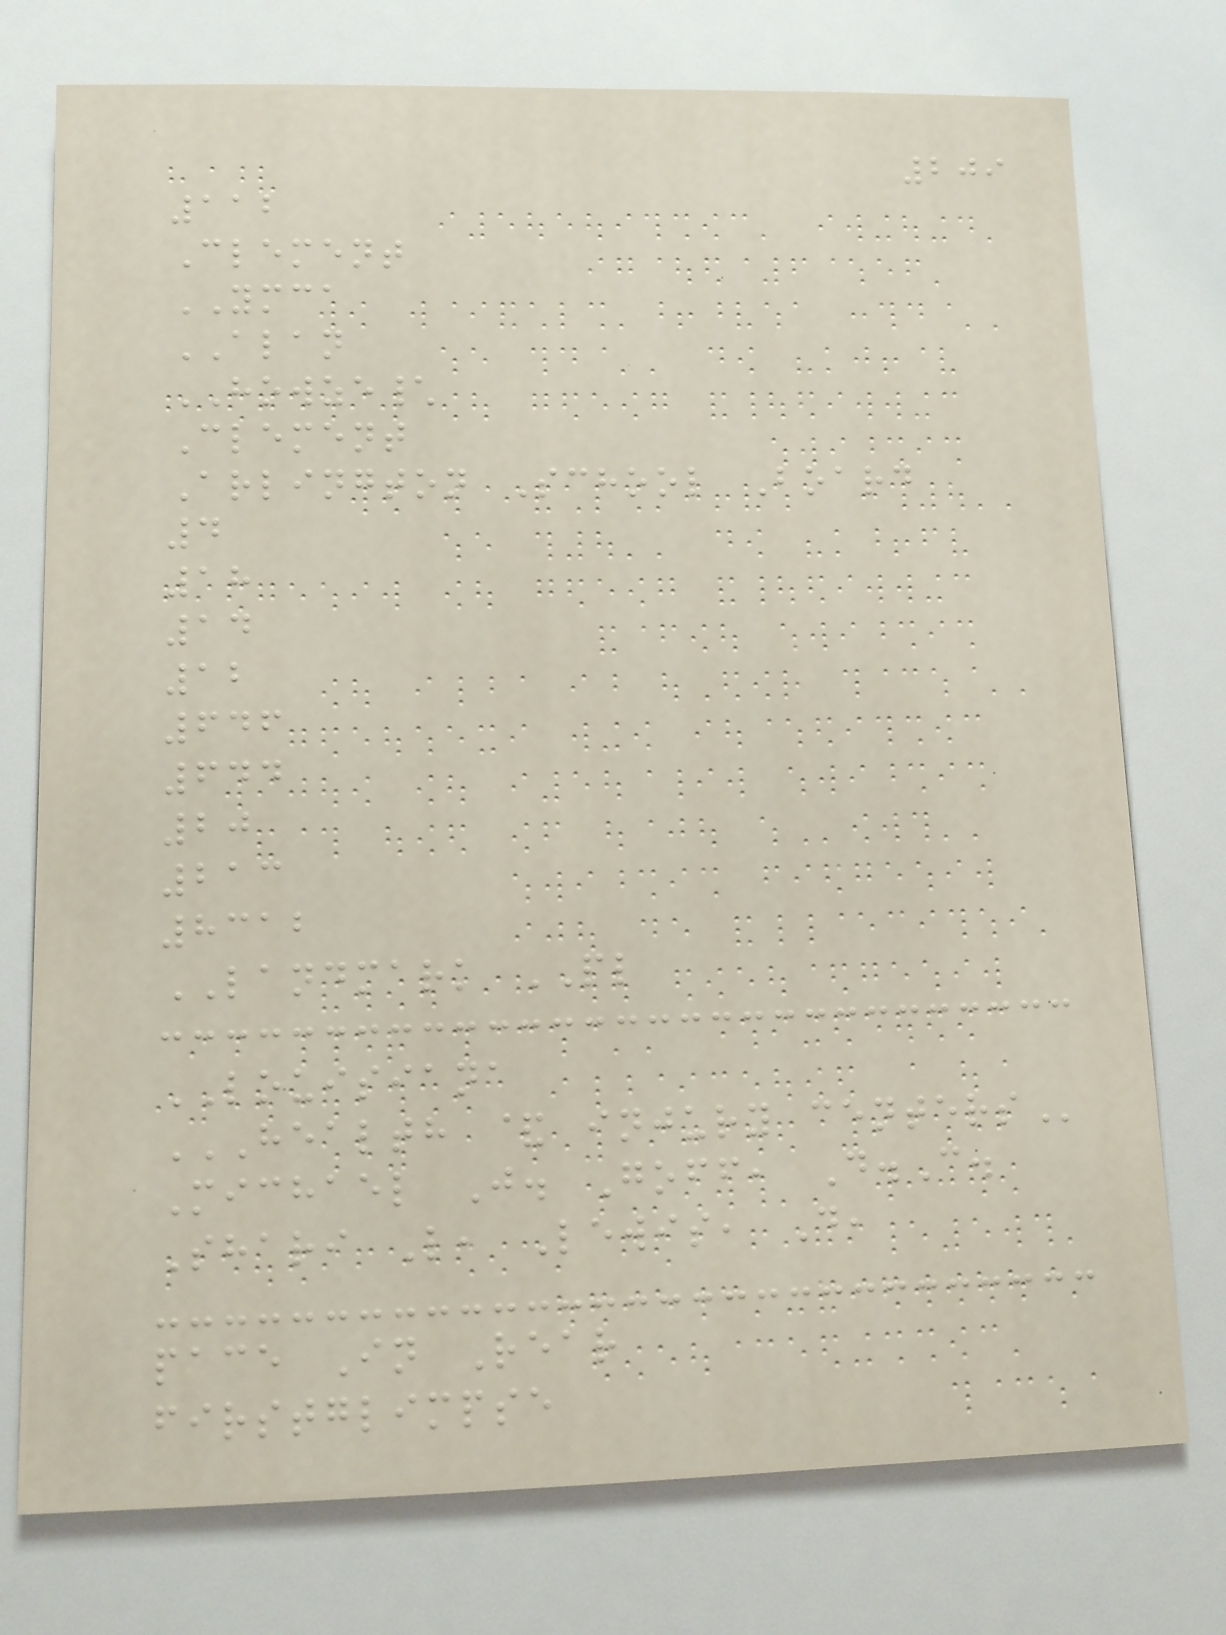209
112
Clement
YMCA
ALAN
HOWZE\
Clement
Arlington School Board
4
18
14
12
646
644
20
213
8312
LANDMARK PL
LOUISIANA
HEALTH & INJURY CENTERS
Michael J. Goff, D.C.
Shari L, Lewis, D,
pace In Rear
firstglimpse
